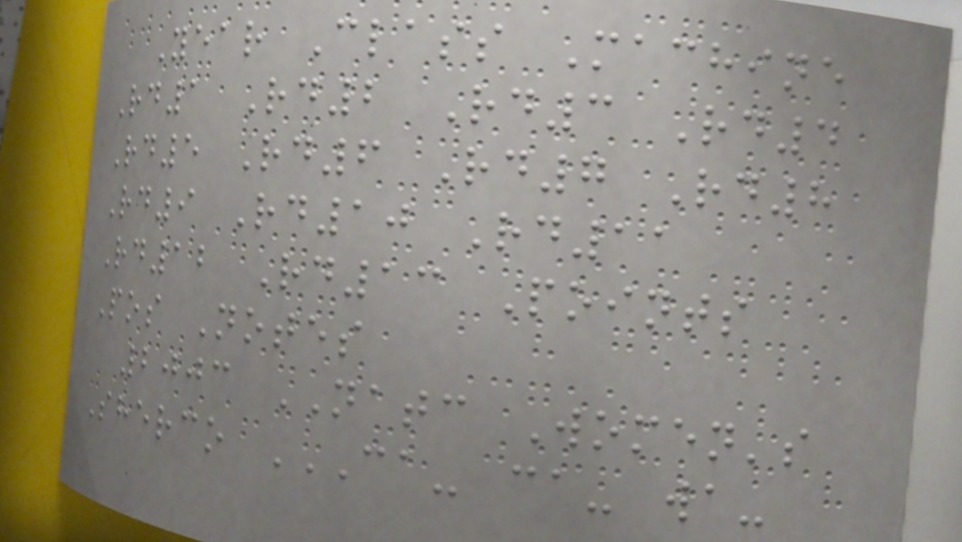Year Class Machine
Rd1 Rd2 Rd3 Rd4
Rd5 Rd6 Rd7 Rd8
Rd9 Rd10 Rd11
Rd12 Rd13 Points
Pos Notes
2003 NATC Women's
Sherco CA- CA- WA-
